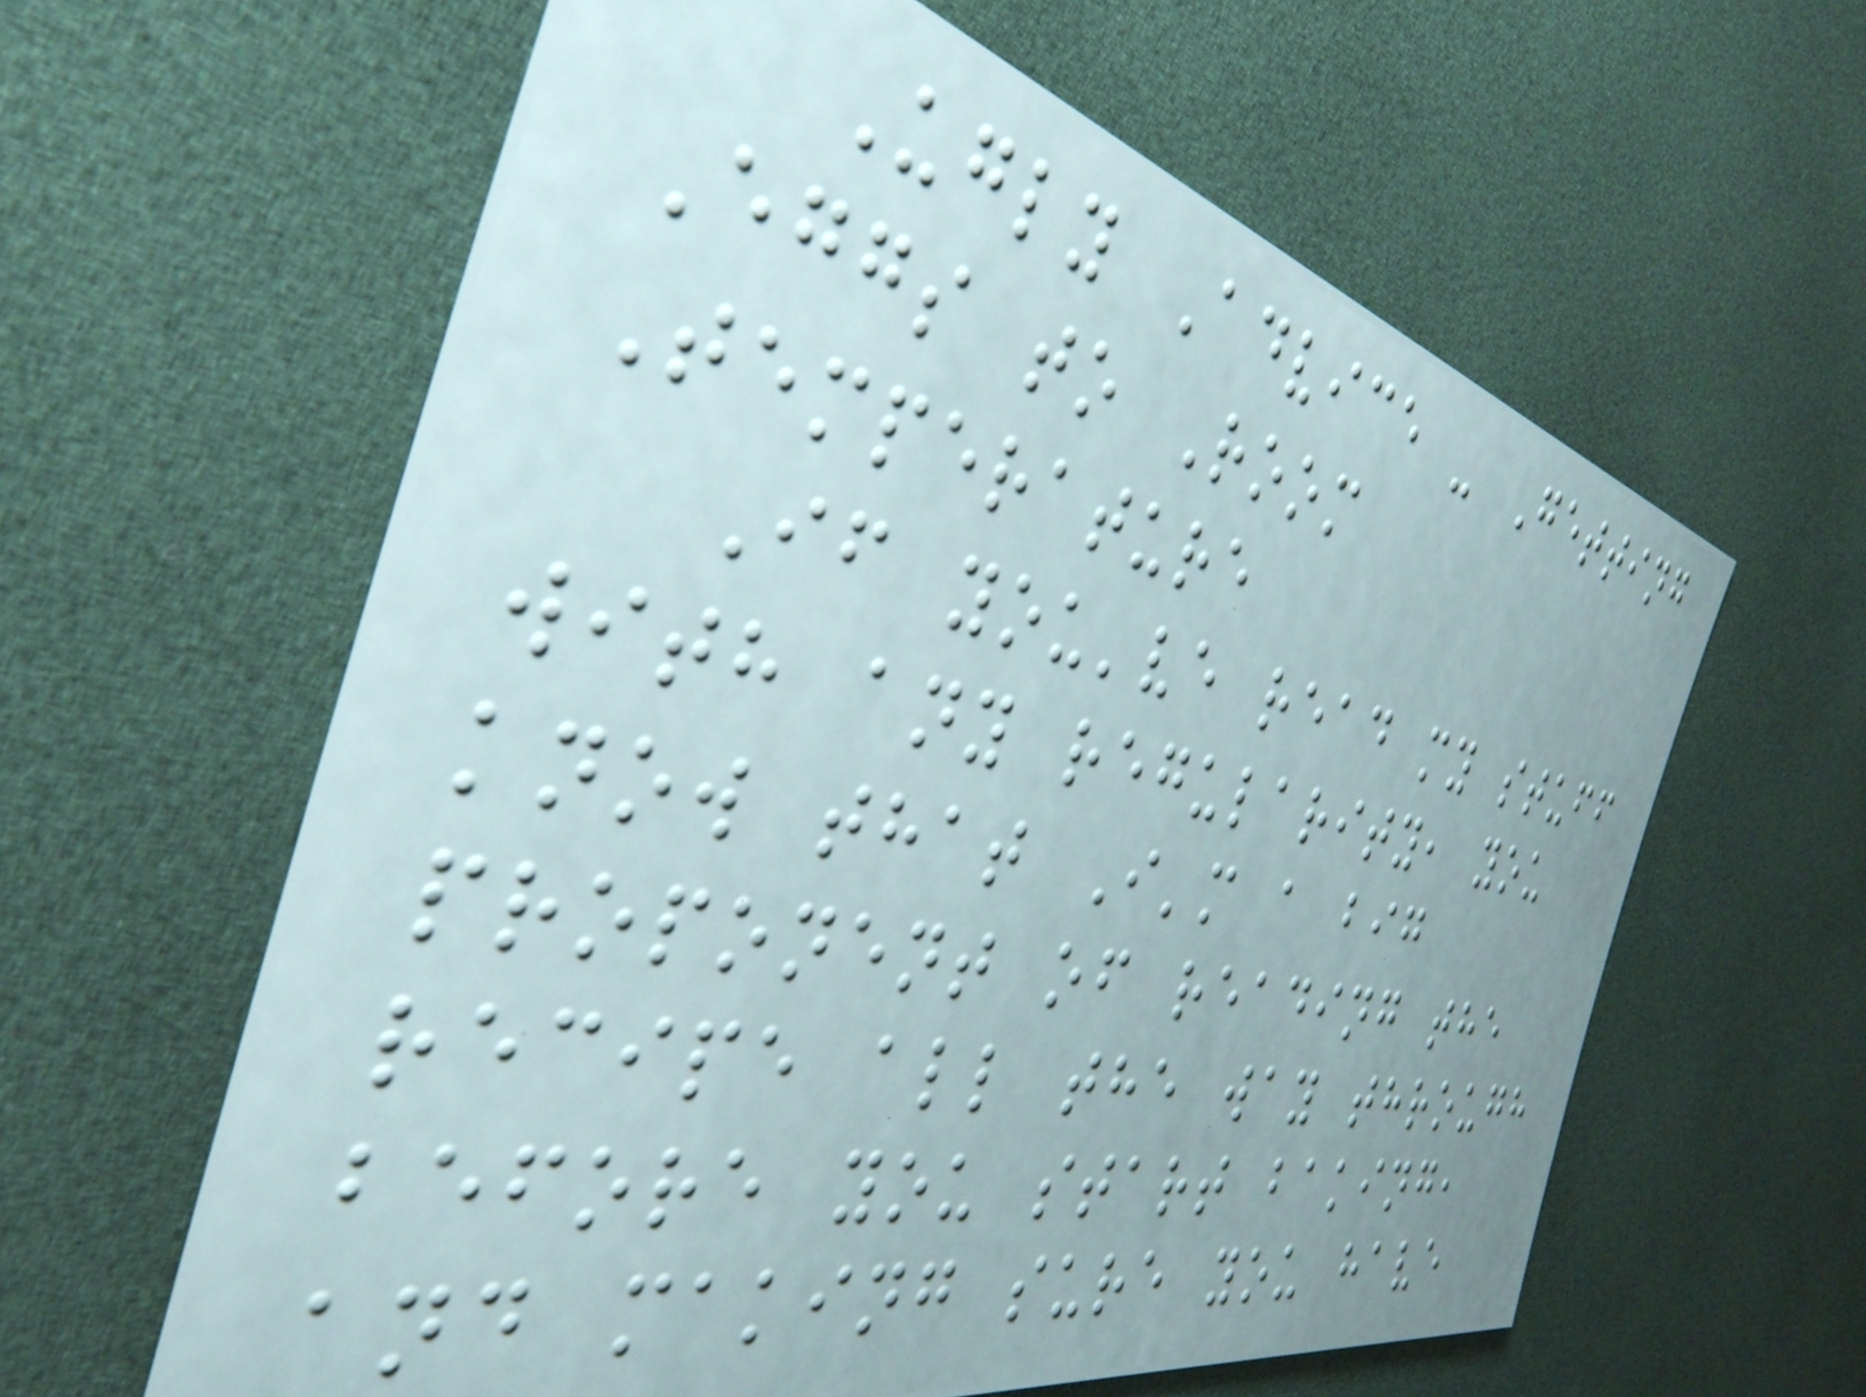Ugly Advice - Getting
Eggs to Room
Temperature
If you've read my stuff
with any regularity, you
know that I'm a big
proponent of reading the
recipe all the way through
before you start baking,
and making sure you have
